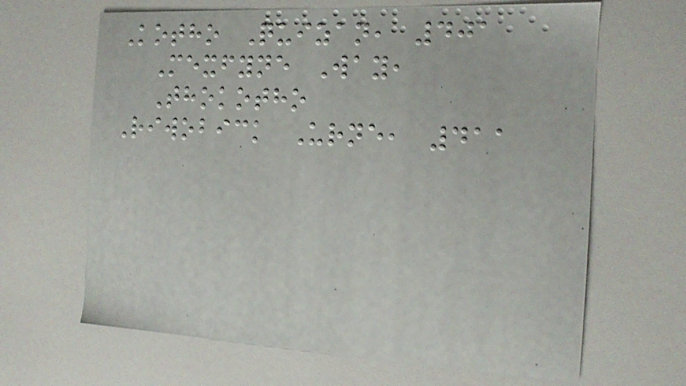Kotho Quizan, 401
Mexfyne Way,
Thokotho
Riwobick Urne, 411
